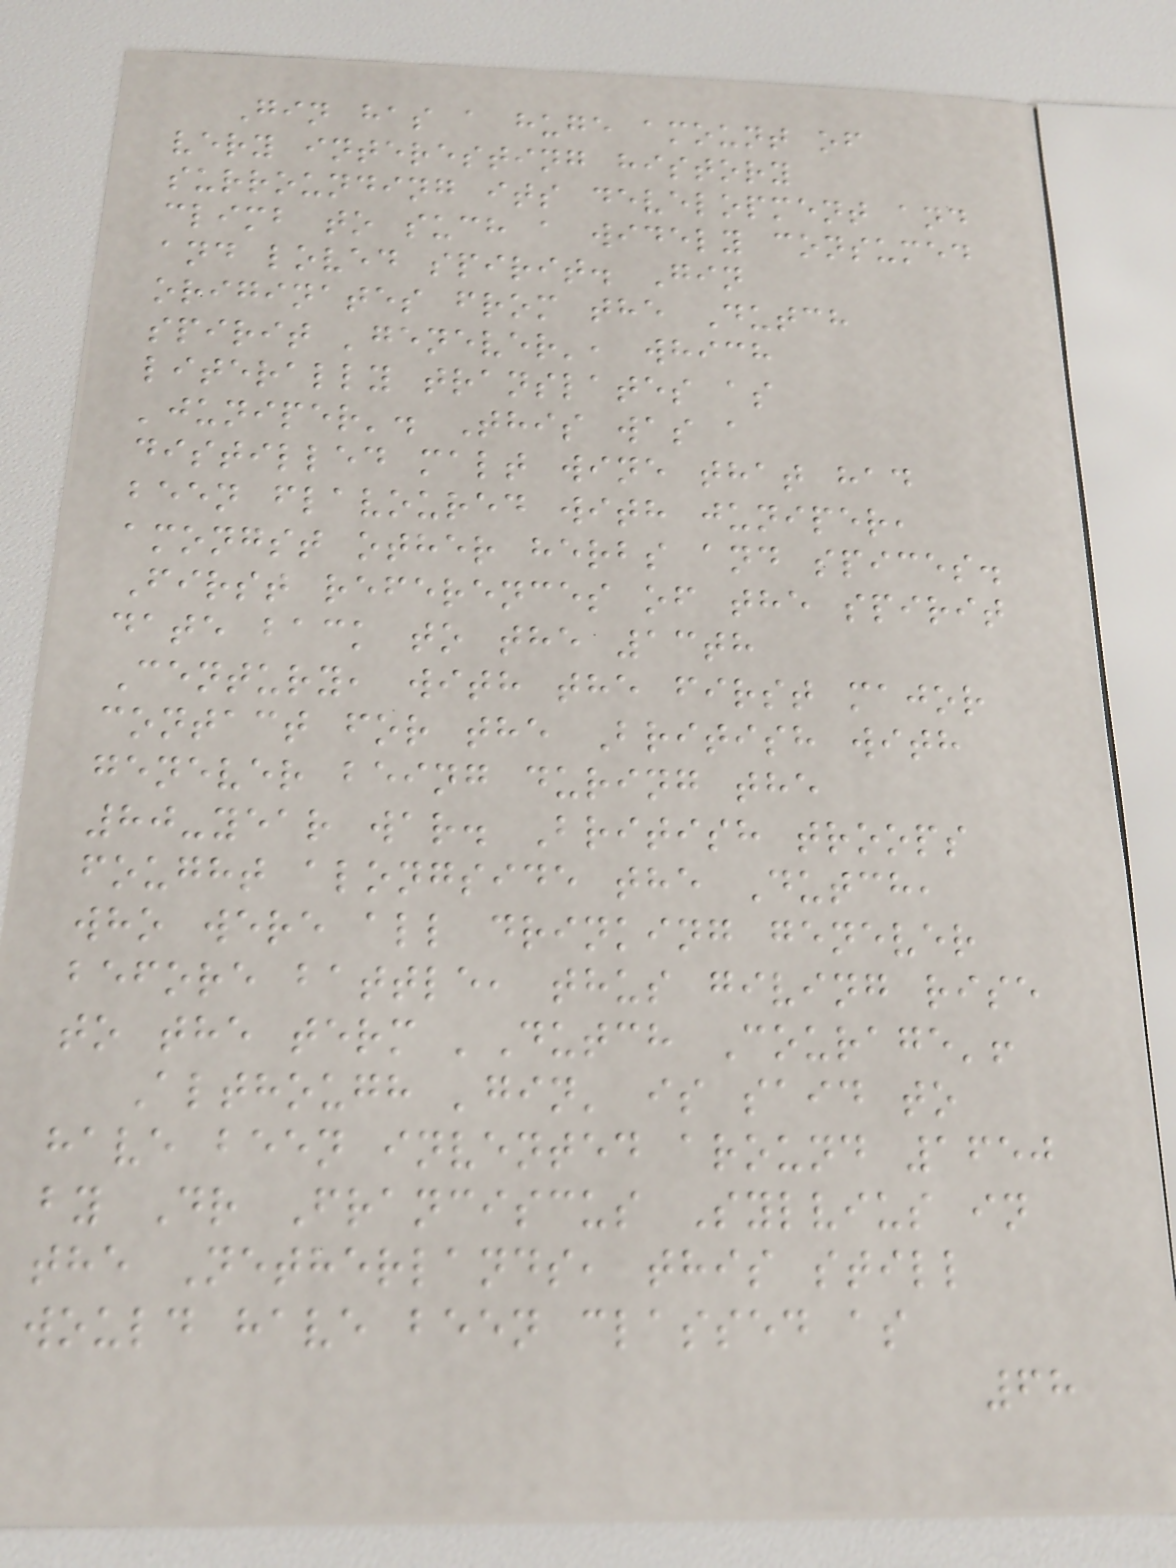Gin has a huge amount of
very interesting history
surrounding its development and
climb to such a widely consumed
and loved spirit. Gin
originates from the Dutch
spirit 'genever', which
literally translates as
'juniper'. This was a
distilled malt wine that had
been flavoured with juniper,
amongst other herbs and spices.
First references of the spirit
date back to the 13th
Century, with the first major
contact for the British with
genever being during the
80-year war. British troops
fought alongside the Dutch,
who were all drinking genever
before battle, thus giving rise
to the term 'Dutch Courage'!
Although 'gin' is said to
have been invented around 1650
by Dr Franciscus Sylvius in
the Netherlands, this still
would have been classed as
68
